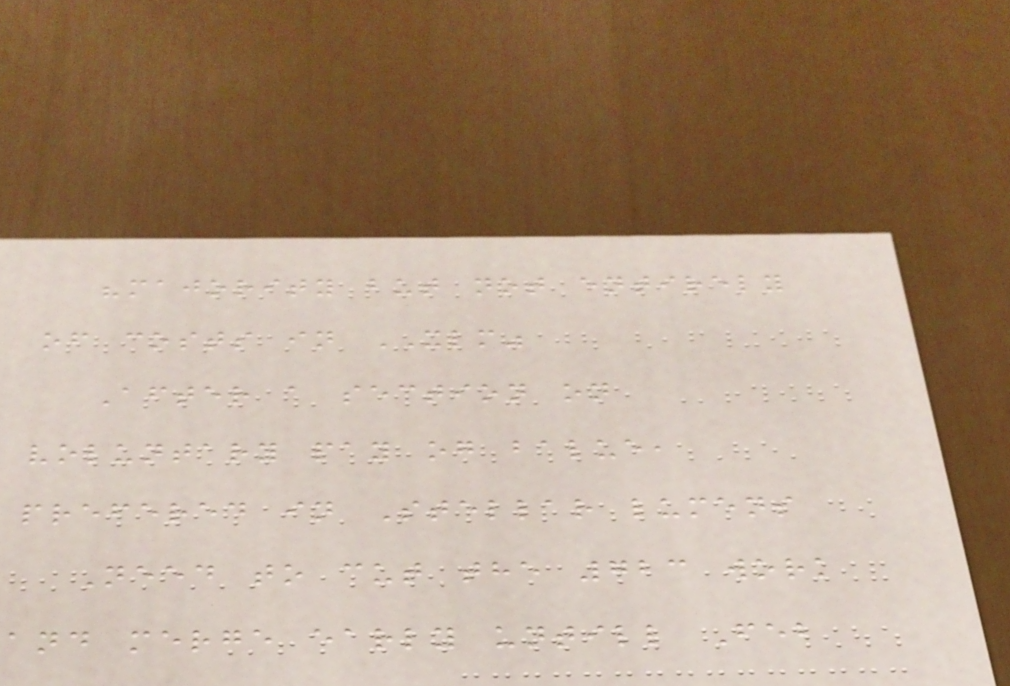"majority but not entirely
of costs in XLM"
After a section on
voluntary pay og balue,
prefered in Stellar lumens
Need to cut the 723 work
and merge early untill Feb
